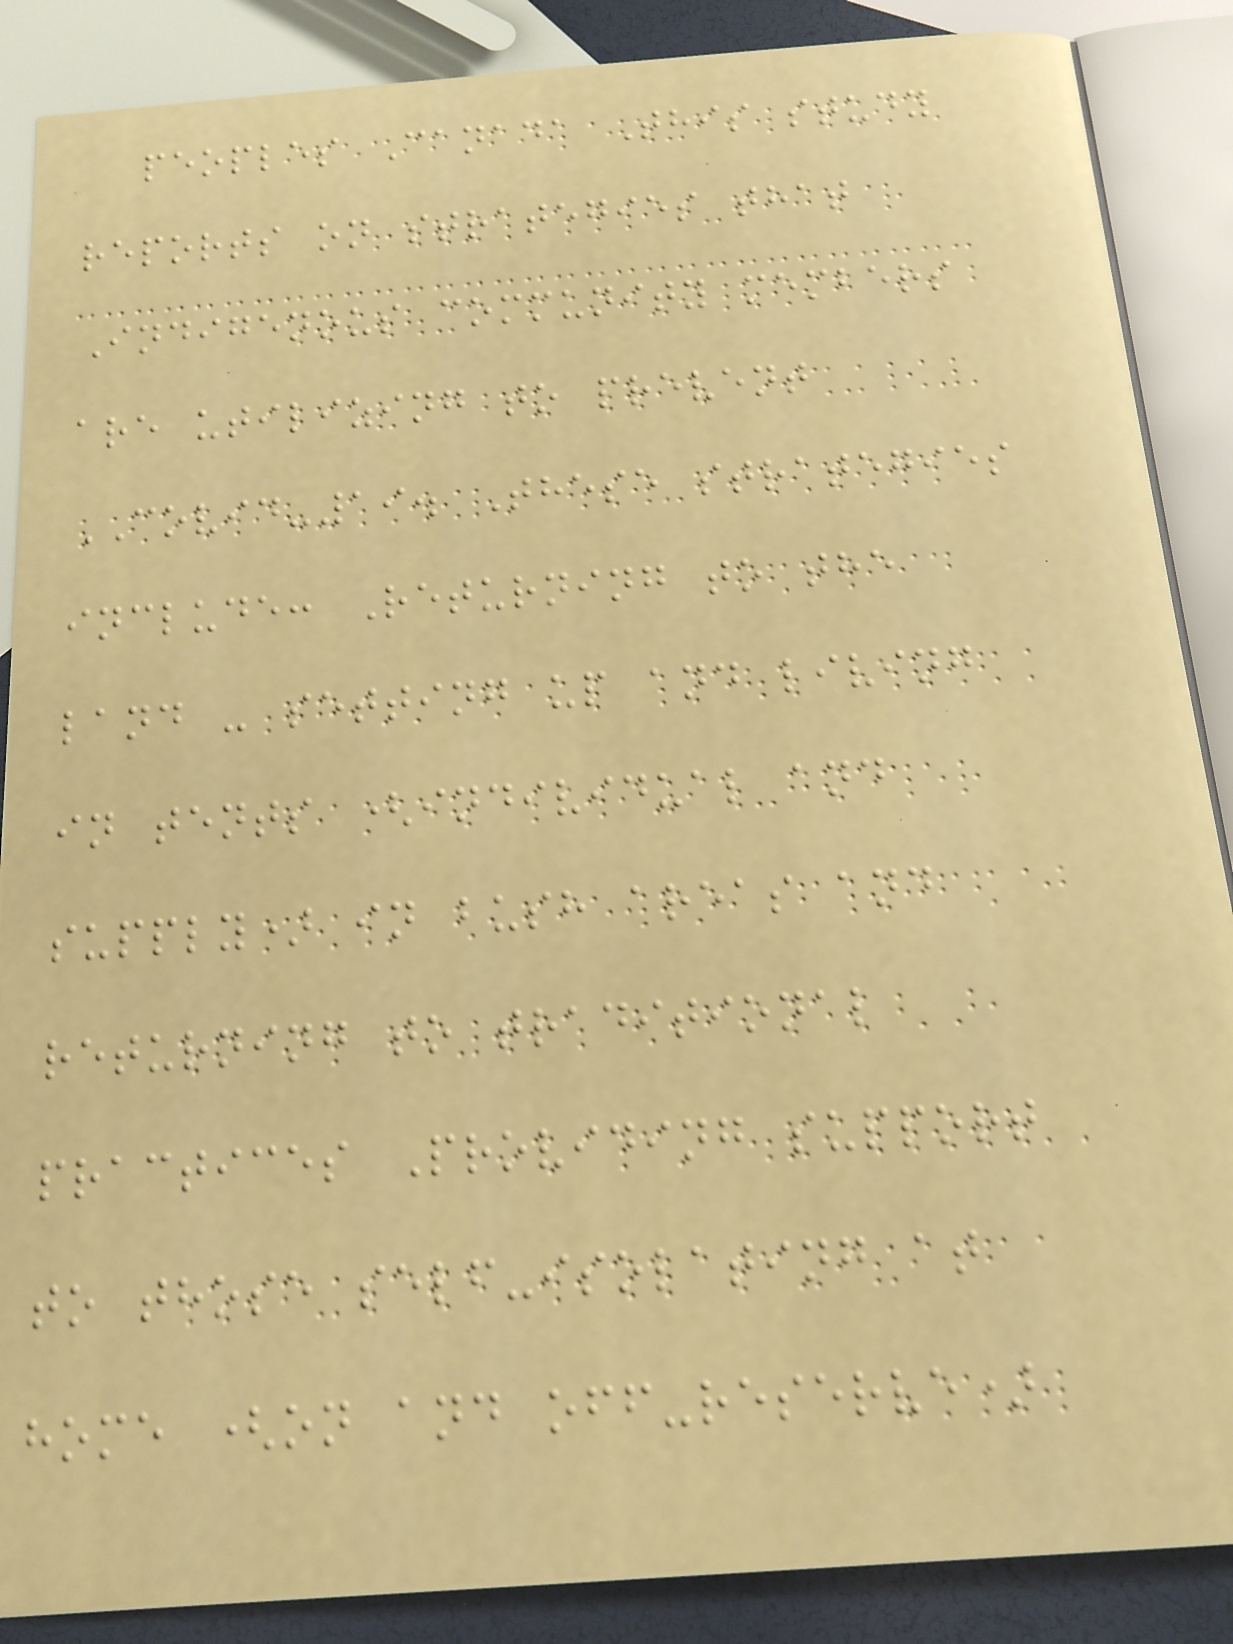peoples Canada This study
reports on strategies that
Indigenous community members
are utilizing to prevent
COVID-19. These strategies
include: Returning to the
land - setting up and living
in tents (individual and
supply) in bush areas and
returning to traditional
practices Providing support
to those self-isolating at
home (on and off-reserve)
